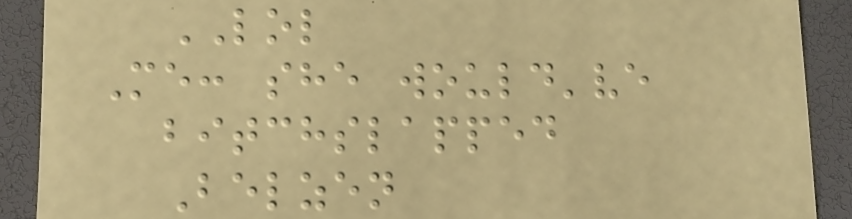LOL
Me: she would've
bitchslapped
Belzen
